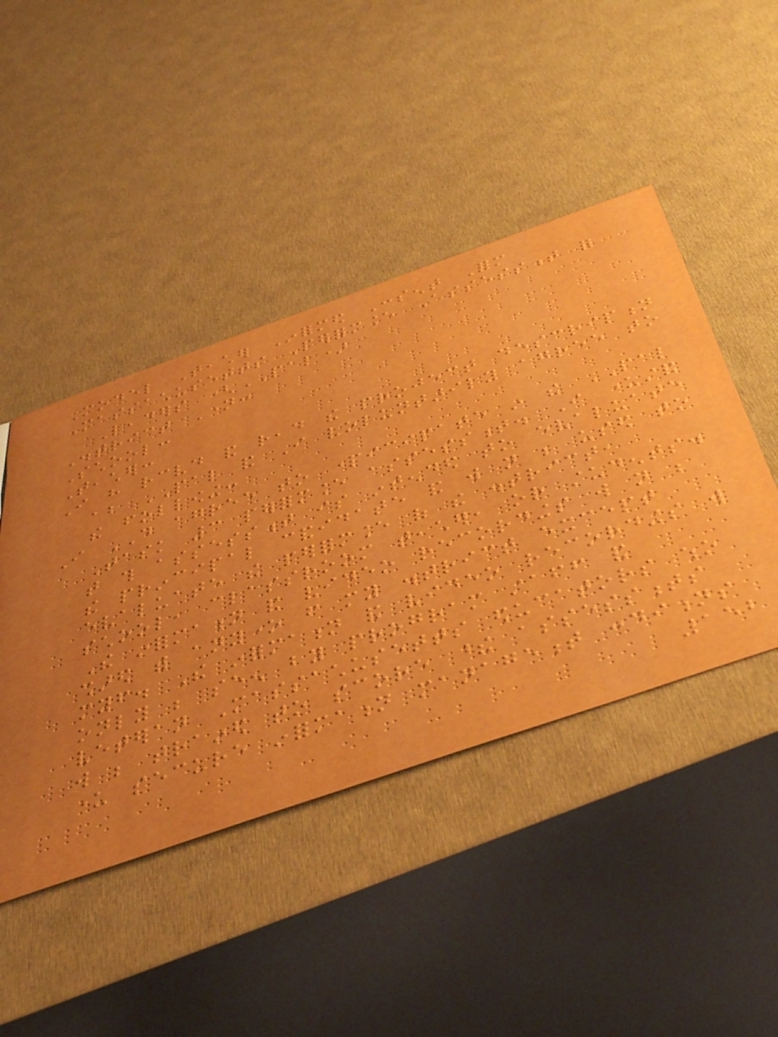Model Teacher Informed Consent Form
Massachusetts Performance Assessment for
Leaders (PAL)
District Name:
School:
Teacher:
I have received and read the project description
about PAL and I voluntarily agree to
the following:
I DO agree to participate in the PAL
Task 3 performance assessment. I understand
that this assessment is intended to evaluate
the principal candidate and will not be used to
evaluate the performance of the district,
school, classroom teacher, or students.
The information and video recordings will not be
shared with anyone from my district except
myself. The information and video recordings will
only be seen by program staff and
veteran Massachusetts educators who
will be trained to score these assessments
under secure information management conditions
152
